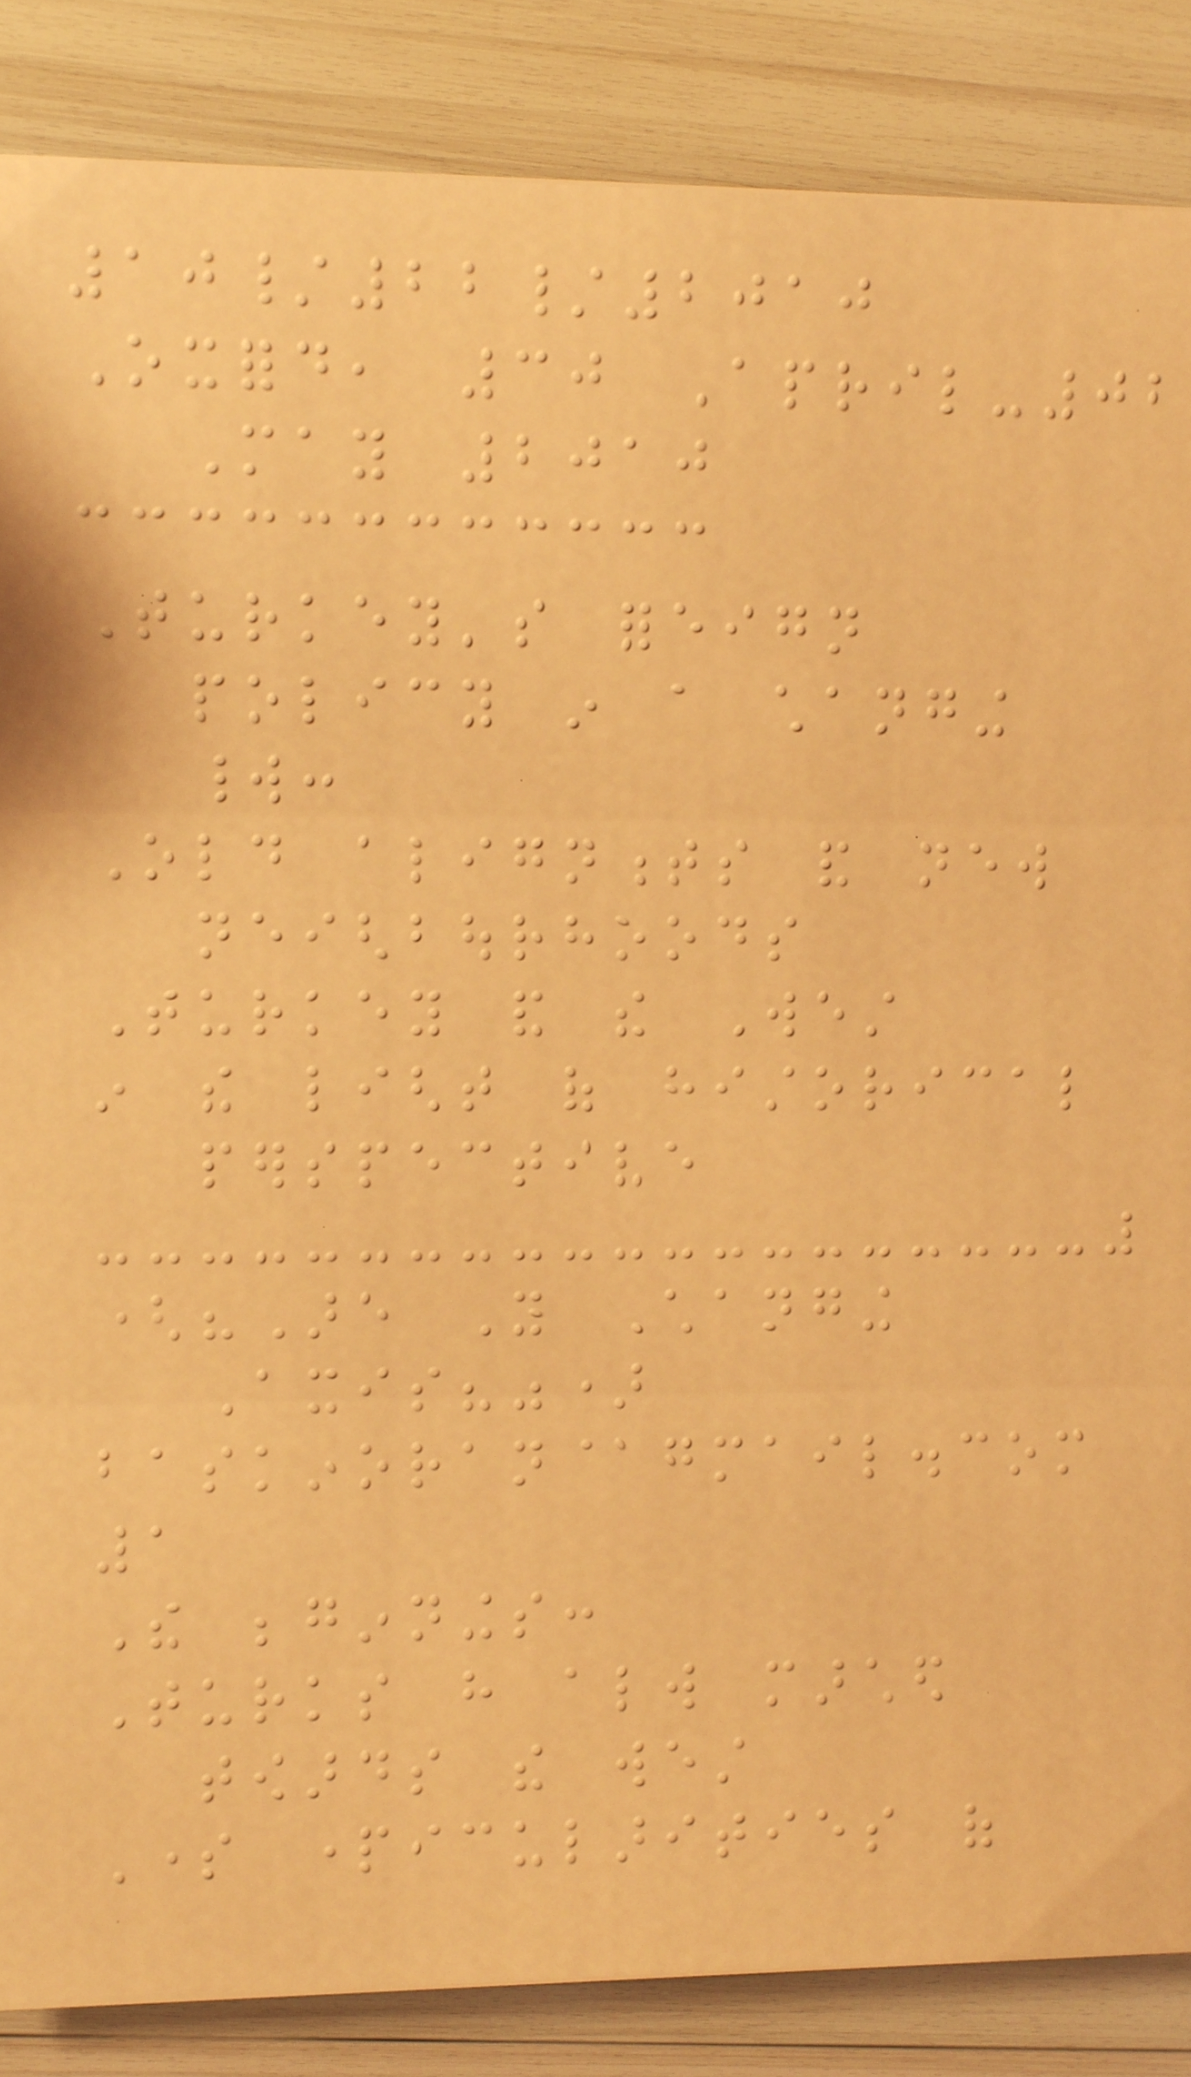10/22/2010
Oxford, 30 April-02
May 2010
Turkey's foreign
policy in a changing
world:
Old alignments and new
neighbourhoods
Turkey and the West
in the light of historical
perspective
("Are You Changing
Axis?")
baskinoran@gmail.com
1
The beginnings:
Turks have always marched
towards the west
Some particularities of
